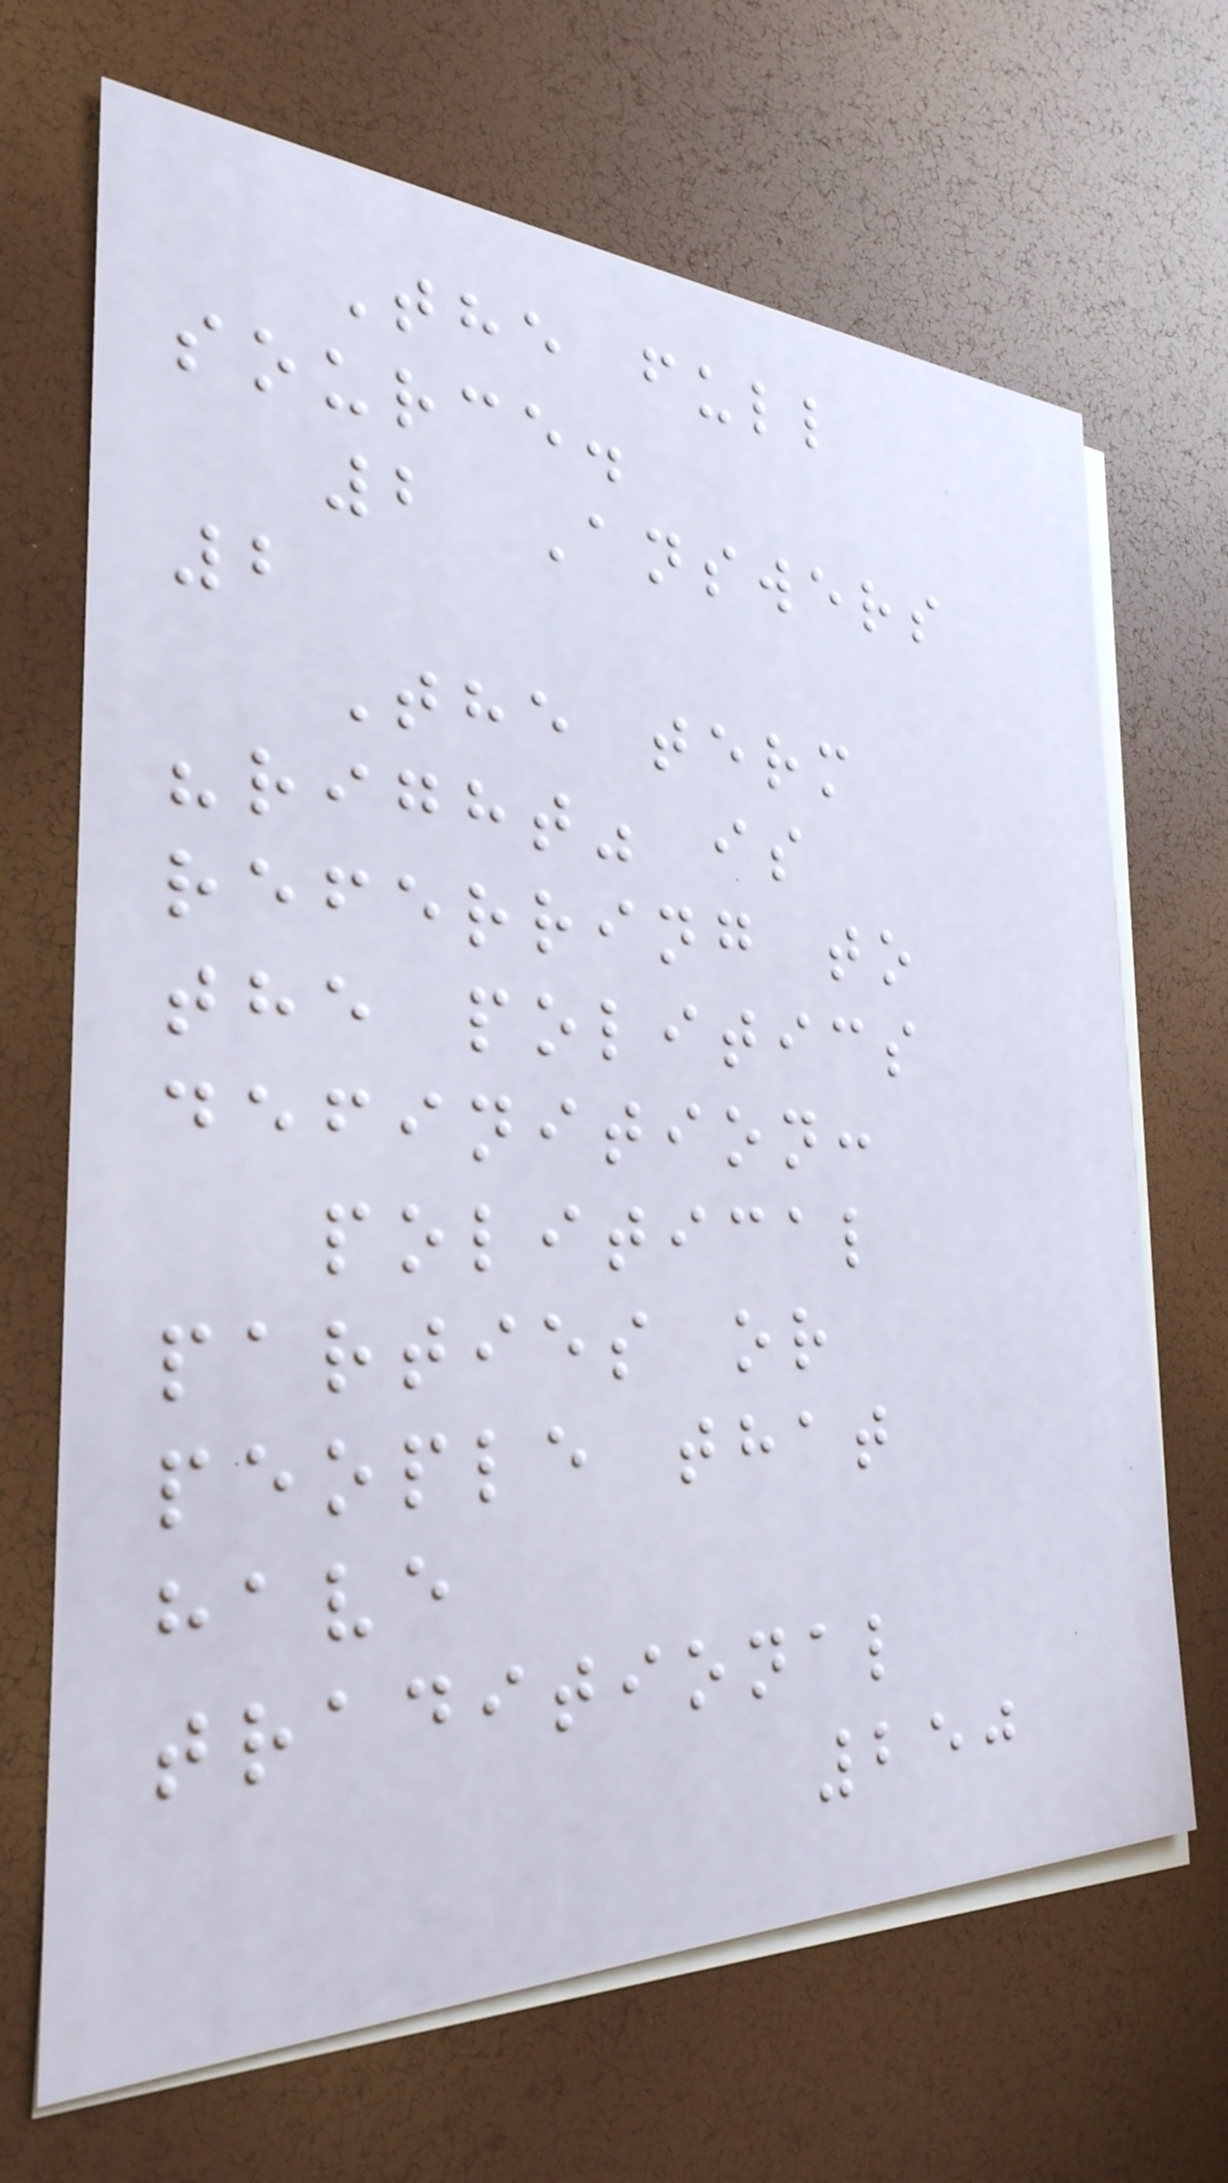The full
source.
2 Answers
2
The term
"right" is
referring to
the politics
definition:
political
parties or
people that
have
traditional
250
